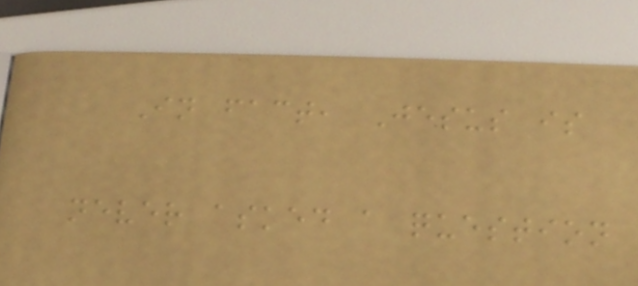In fact, Jesus is
never asked a question
